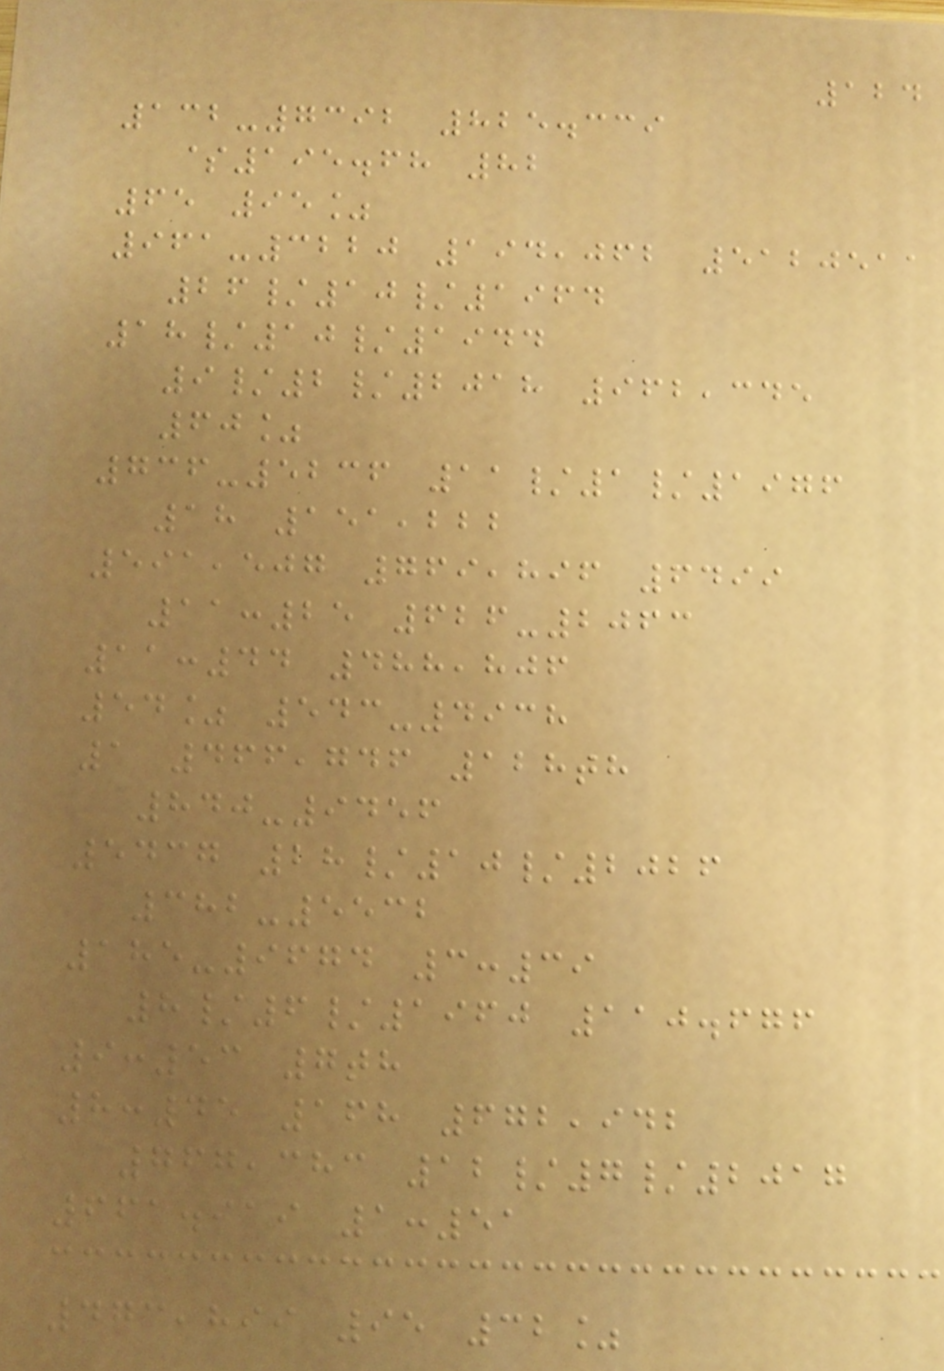124
132-7392 825.339
$195.68 82
65 95%
961-3220 194,062 5120511
26/10/1964
18/10/1944
9/2/2018 962,345
60%
736-5236 11/1/1976
18 151,222
591,507 769,896 6499
11:25 626-2063
11:44 488,806
54% 543-4938
1 466,746 128th
840-9456
5437 28/10/2026
382-5532
185-9674 3:39
8/6/1960 110.676
9:53 7th
8:45 168 672,942
767,383 12/7/2017
661.919 1:51
473,899 95 32%
